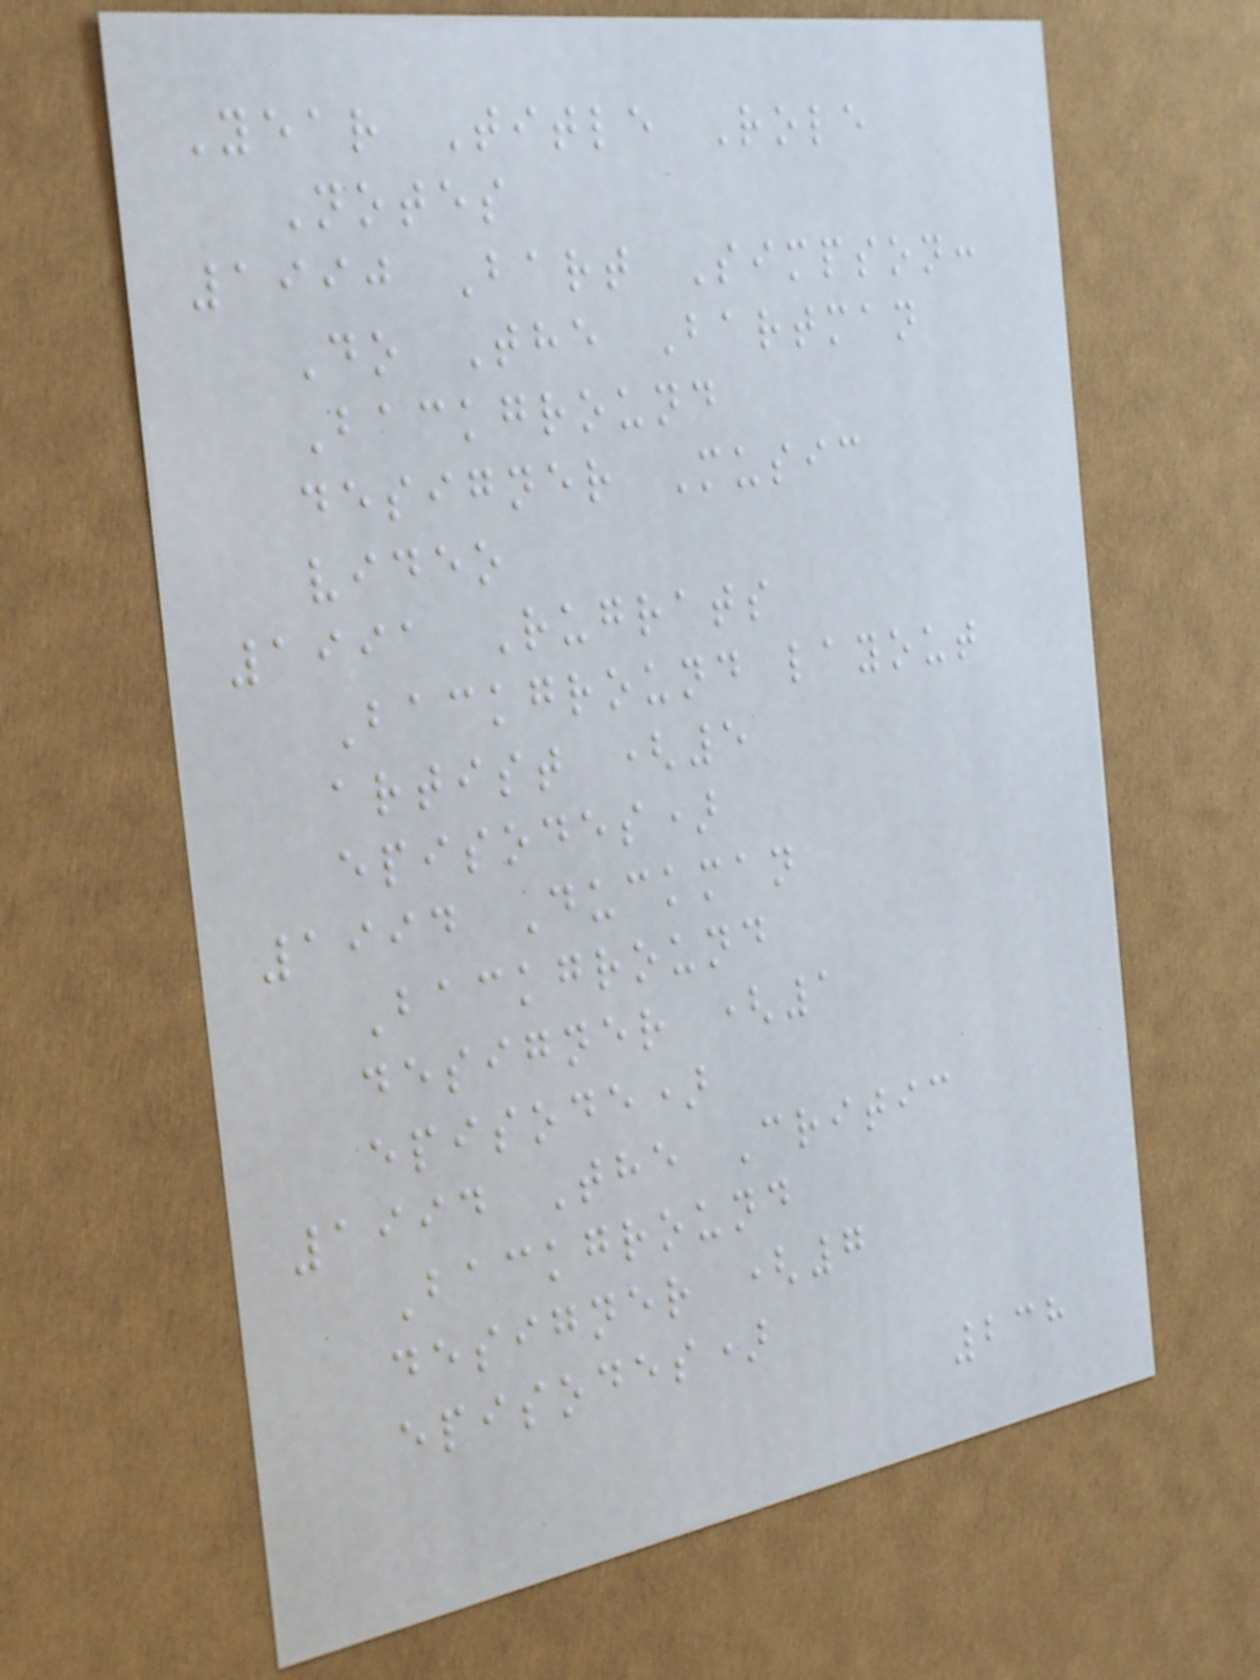Year Title Role
Notes
1990 Bart Simpson:
Do The Bartman
Background
designer Music
video
1991 Rugrats
Background layout
artist (5
episodes)
1994 Duckman
Background
designer (1
episode)
1994 The Critic
Background
designer (7
episodes)
238
